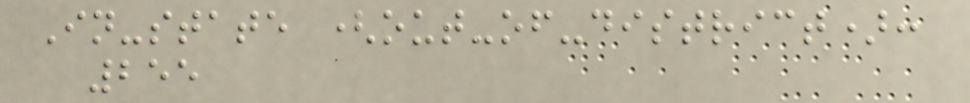In-state (out-of-district):
255
